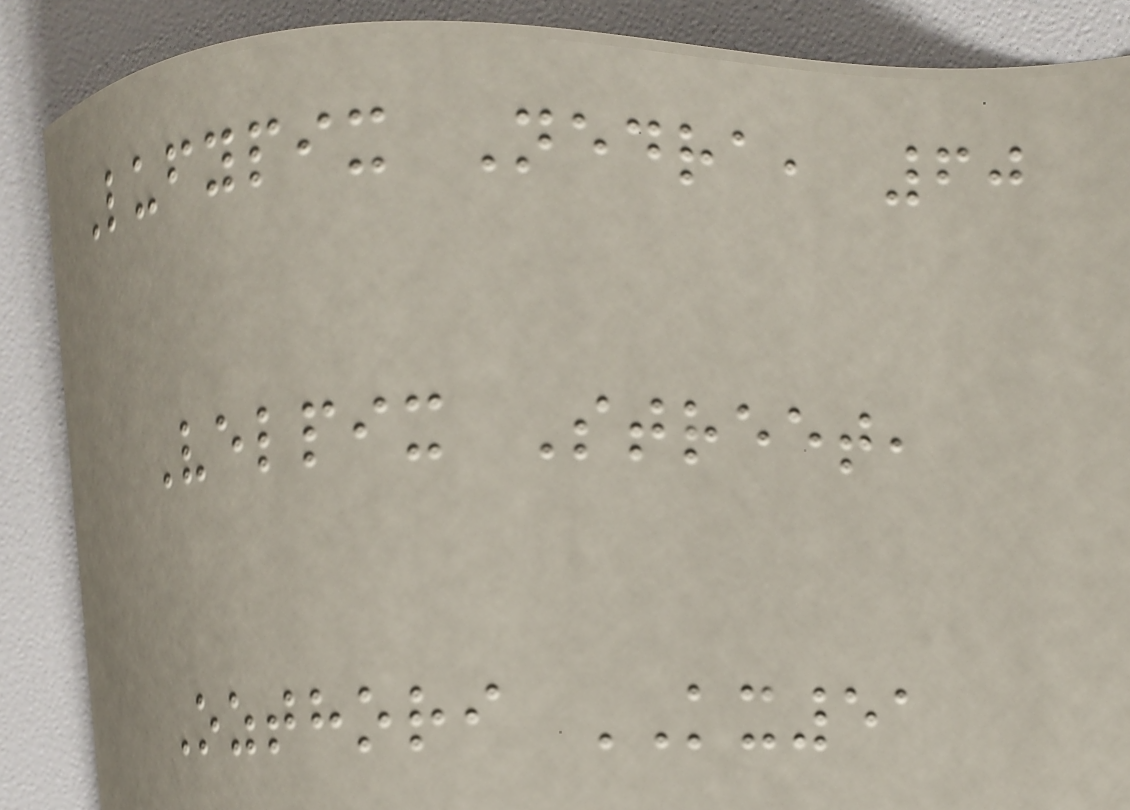Lufypix Nedra, 60
Velpix Street,
Ozthori KX51
